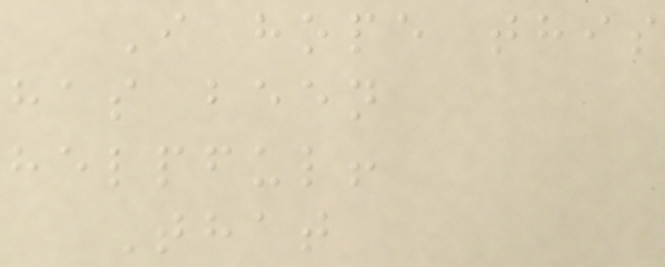I hope this
has been
helpful!
That
